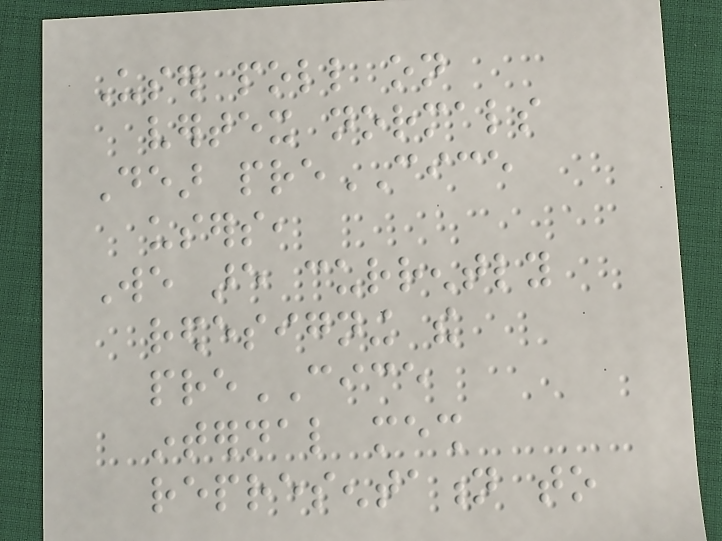User poll on
vertex normals
Dear preCICE
users,
We are currently
redesigning the
preCICE
internal mesh
representation to
